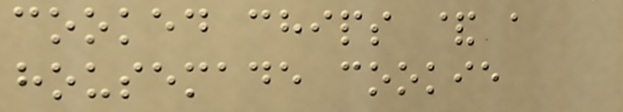cooked chips & a
housemade cookie
